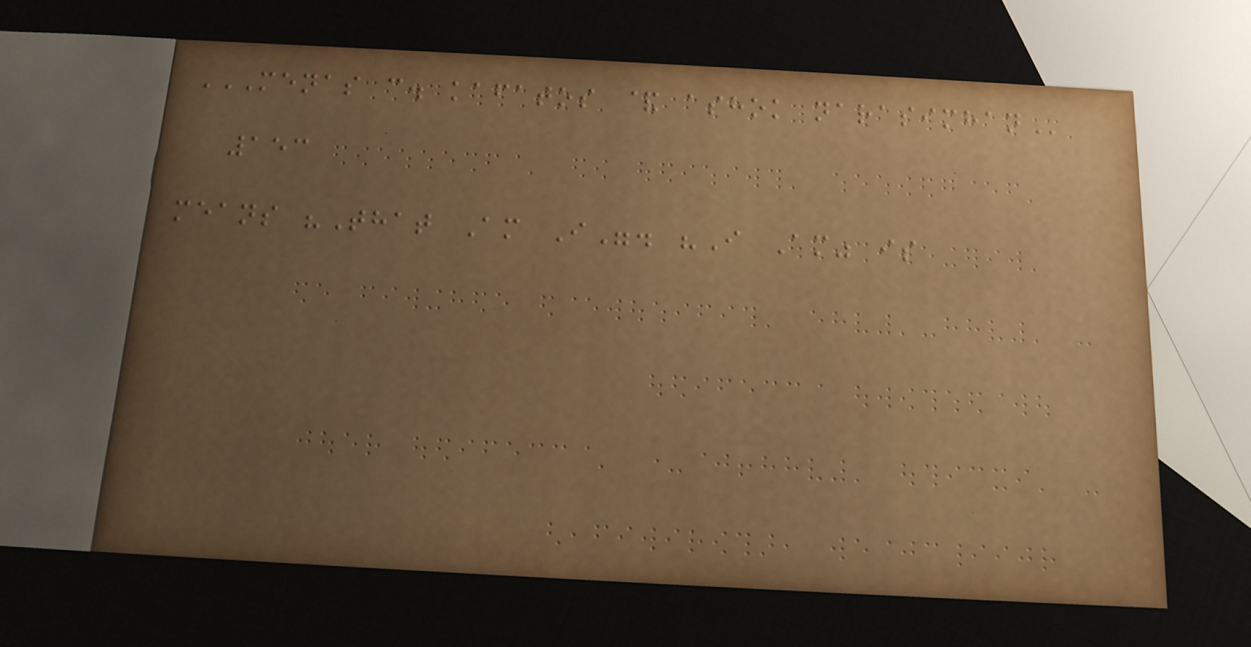MENAS C. KAFATOS & ASHOK NARASIMHAN
153
means "That Am I". "I Am" is
